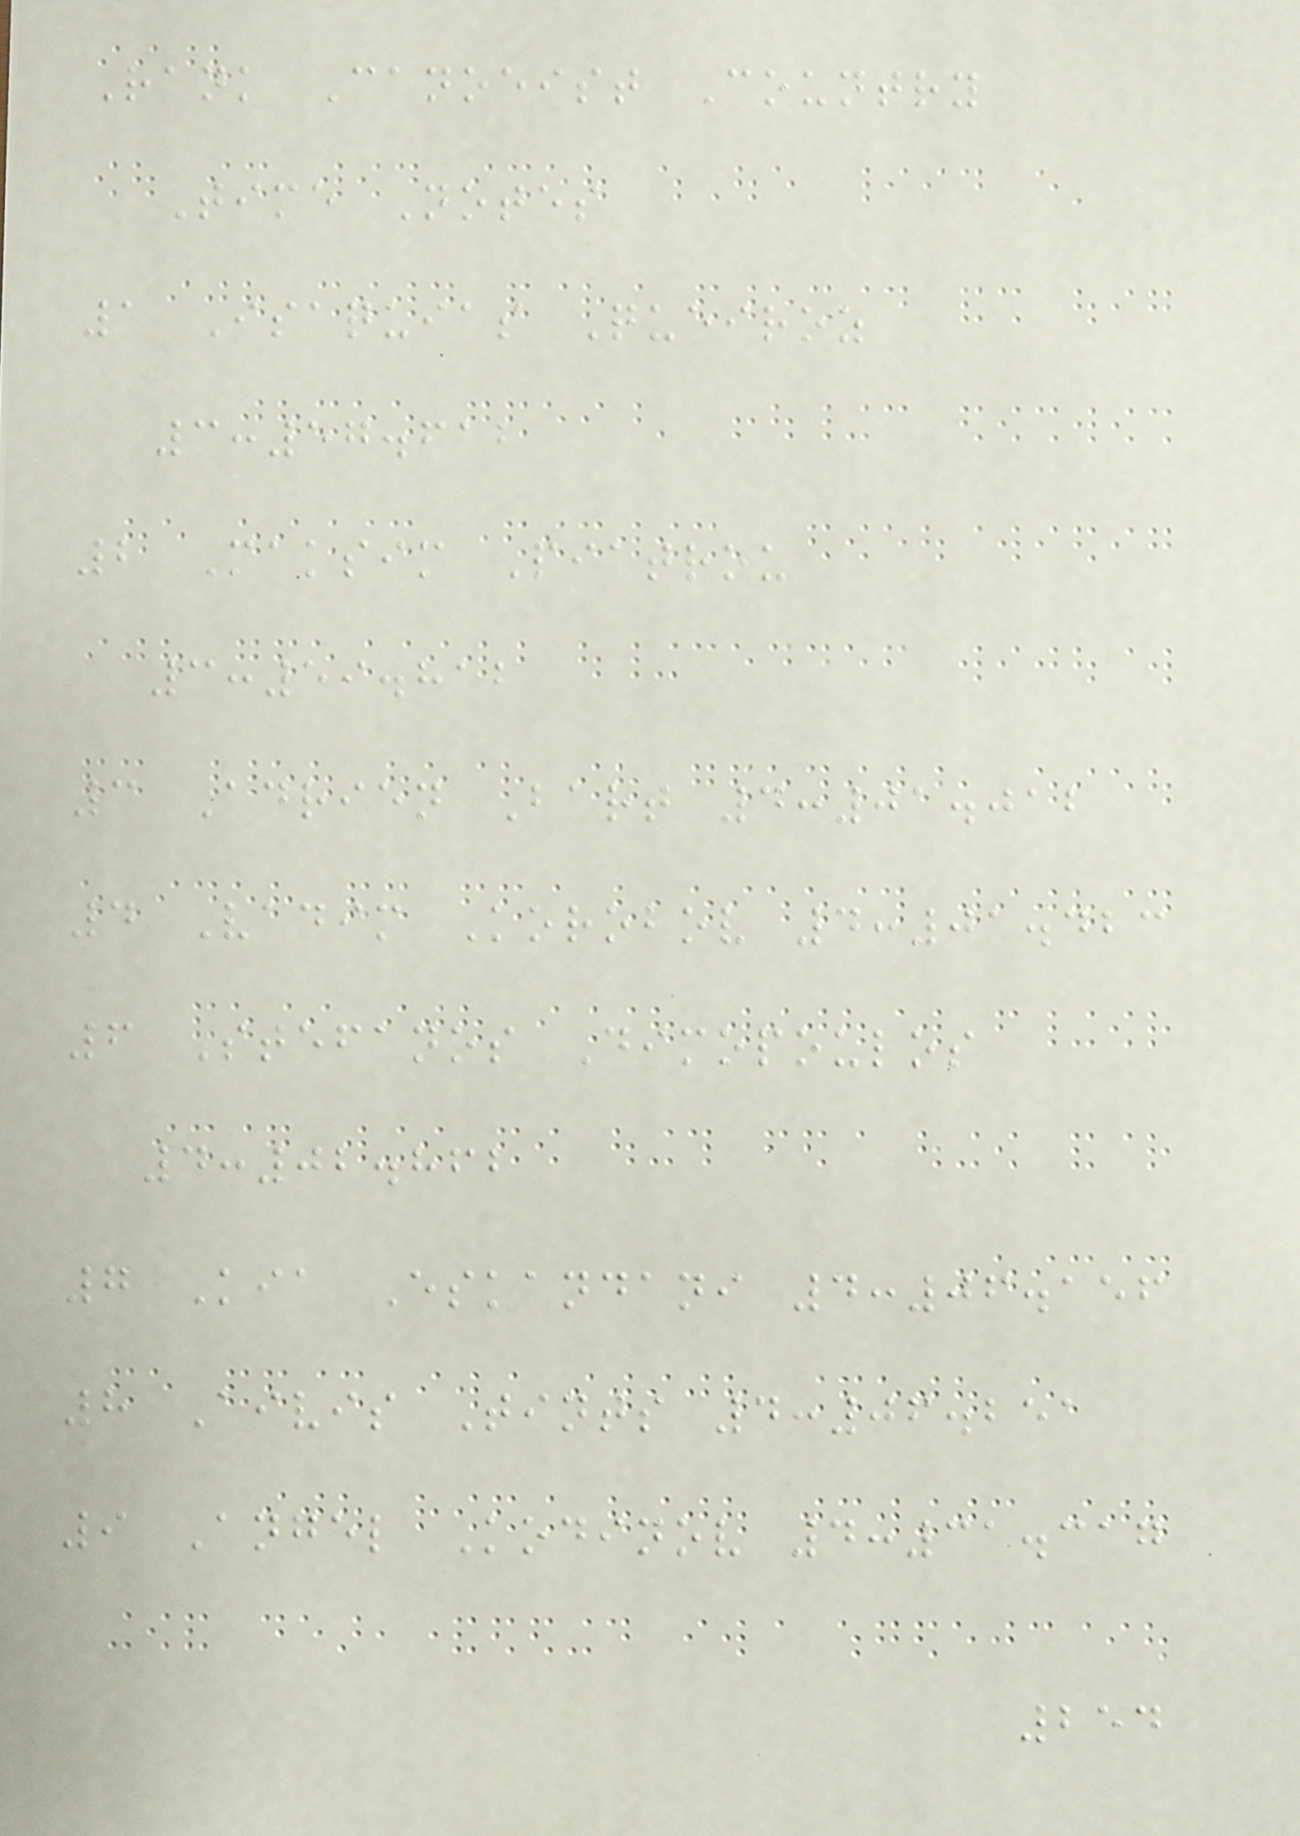Rank Canoeist Country
Time Notes
1 Isaquias Queiroz
3:57.612
2 Maksim Piatrou
3:59.812
3 Adrien Bart 4:01.012
4 Vadim Korobov 4:01.423
6 Stefanos Dimopoulos
4:02.862
7 Kia Eskandani 4:06.156
8 Aivis Tints 4:06.251
9 Angel Kodinov 4:31.317
254
